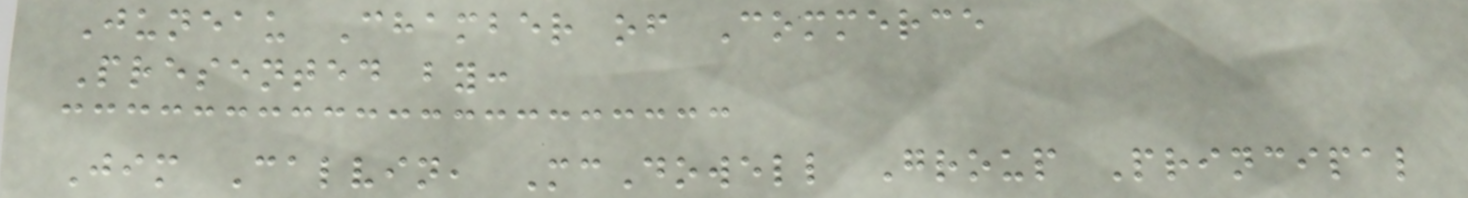Juneau Chamber of Commerce
Presented by:
Jim Calvin, McDowell Group Principal
